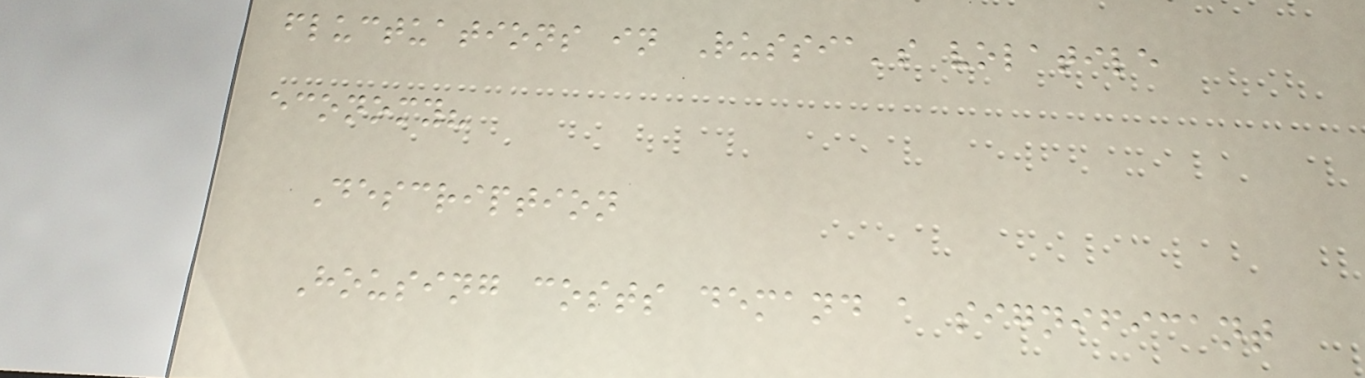fluctuations in Russia's volatile
economy?
Description
Housing costs demand a significant
